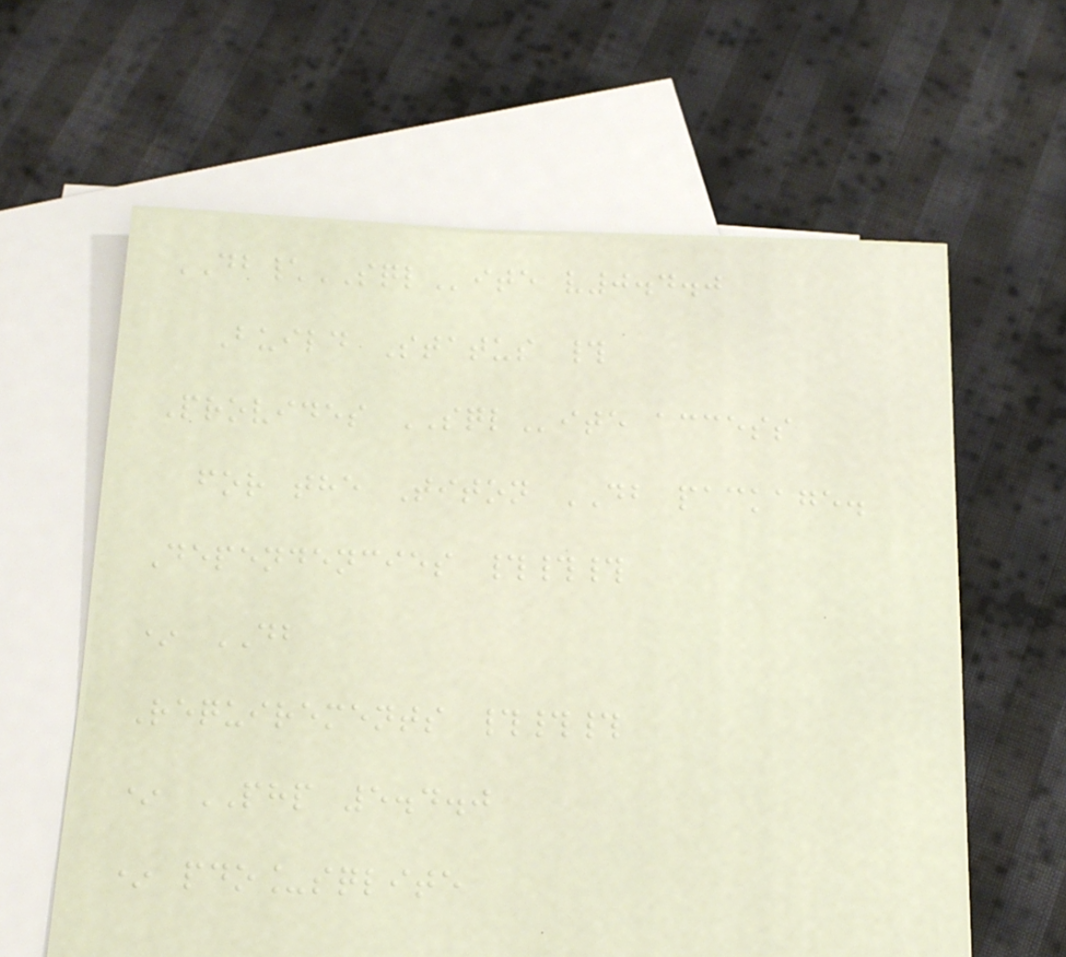DB\SQLite v0.4.0
Build Status #
Provides SQLite access
for the Titon DB package.
Dependencies ###
* DB
Requirements ###
* PHP 5.4.0
* pdo_sqlite
